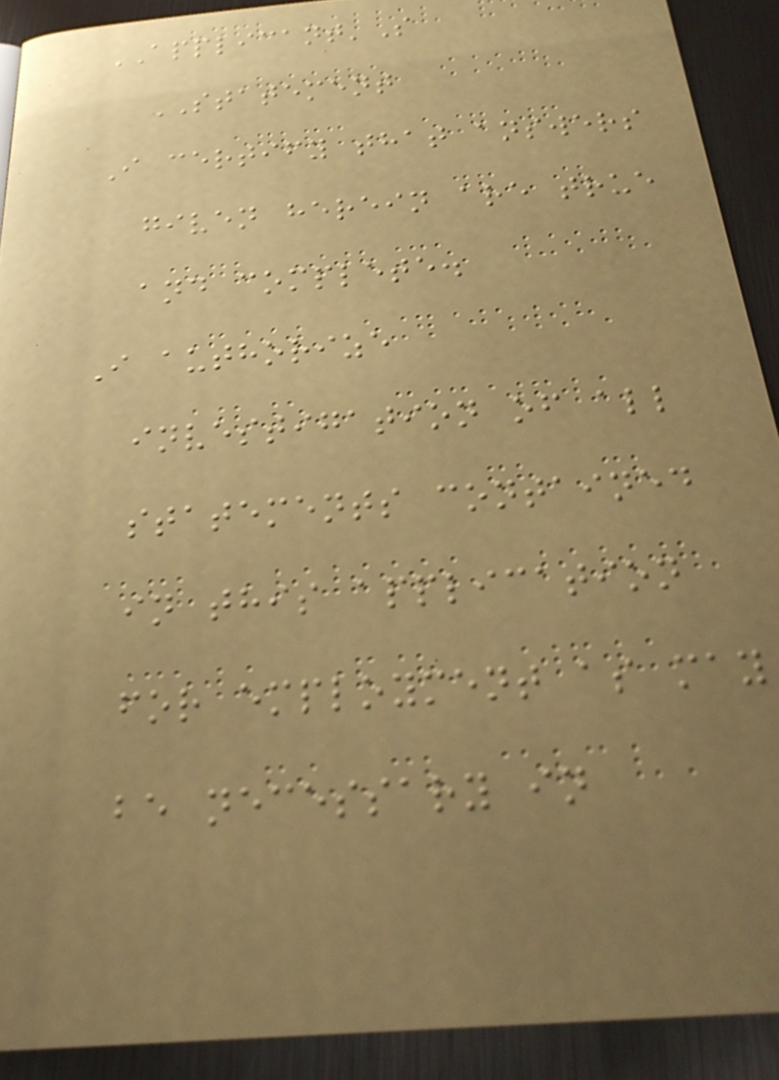APPLICANT'S
STATEMENT
I certify that answers
given herein are true
and complete.
I authorize
investigation of all
statements contained
in this application
for employment as may
be necessary in
